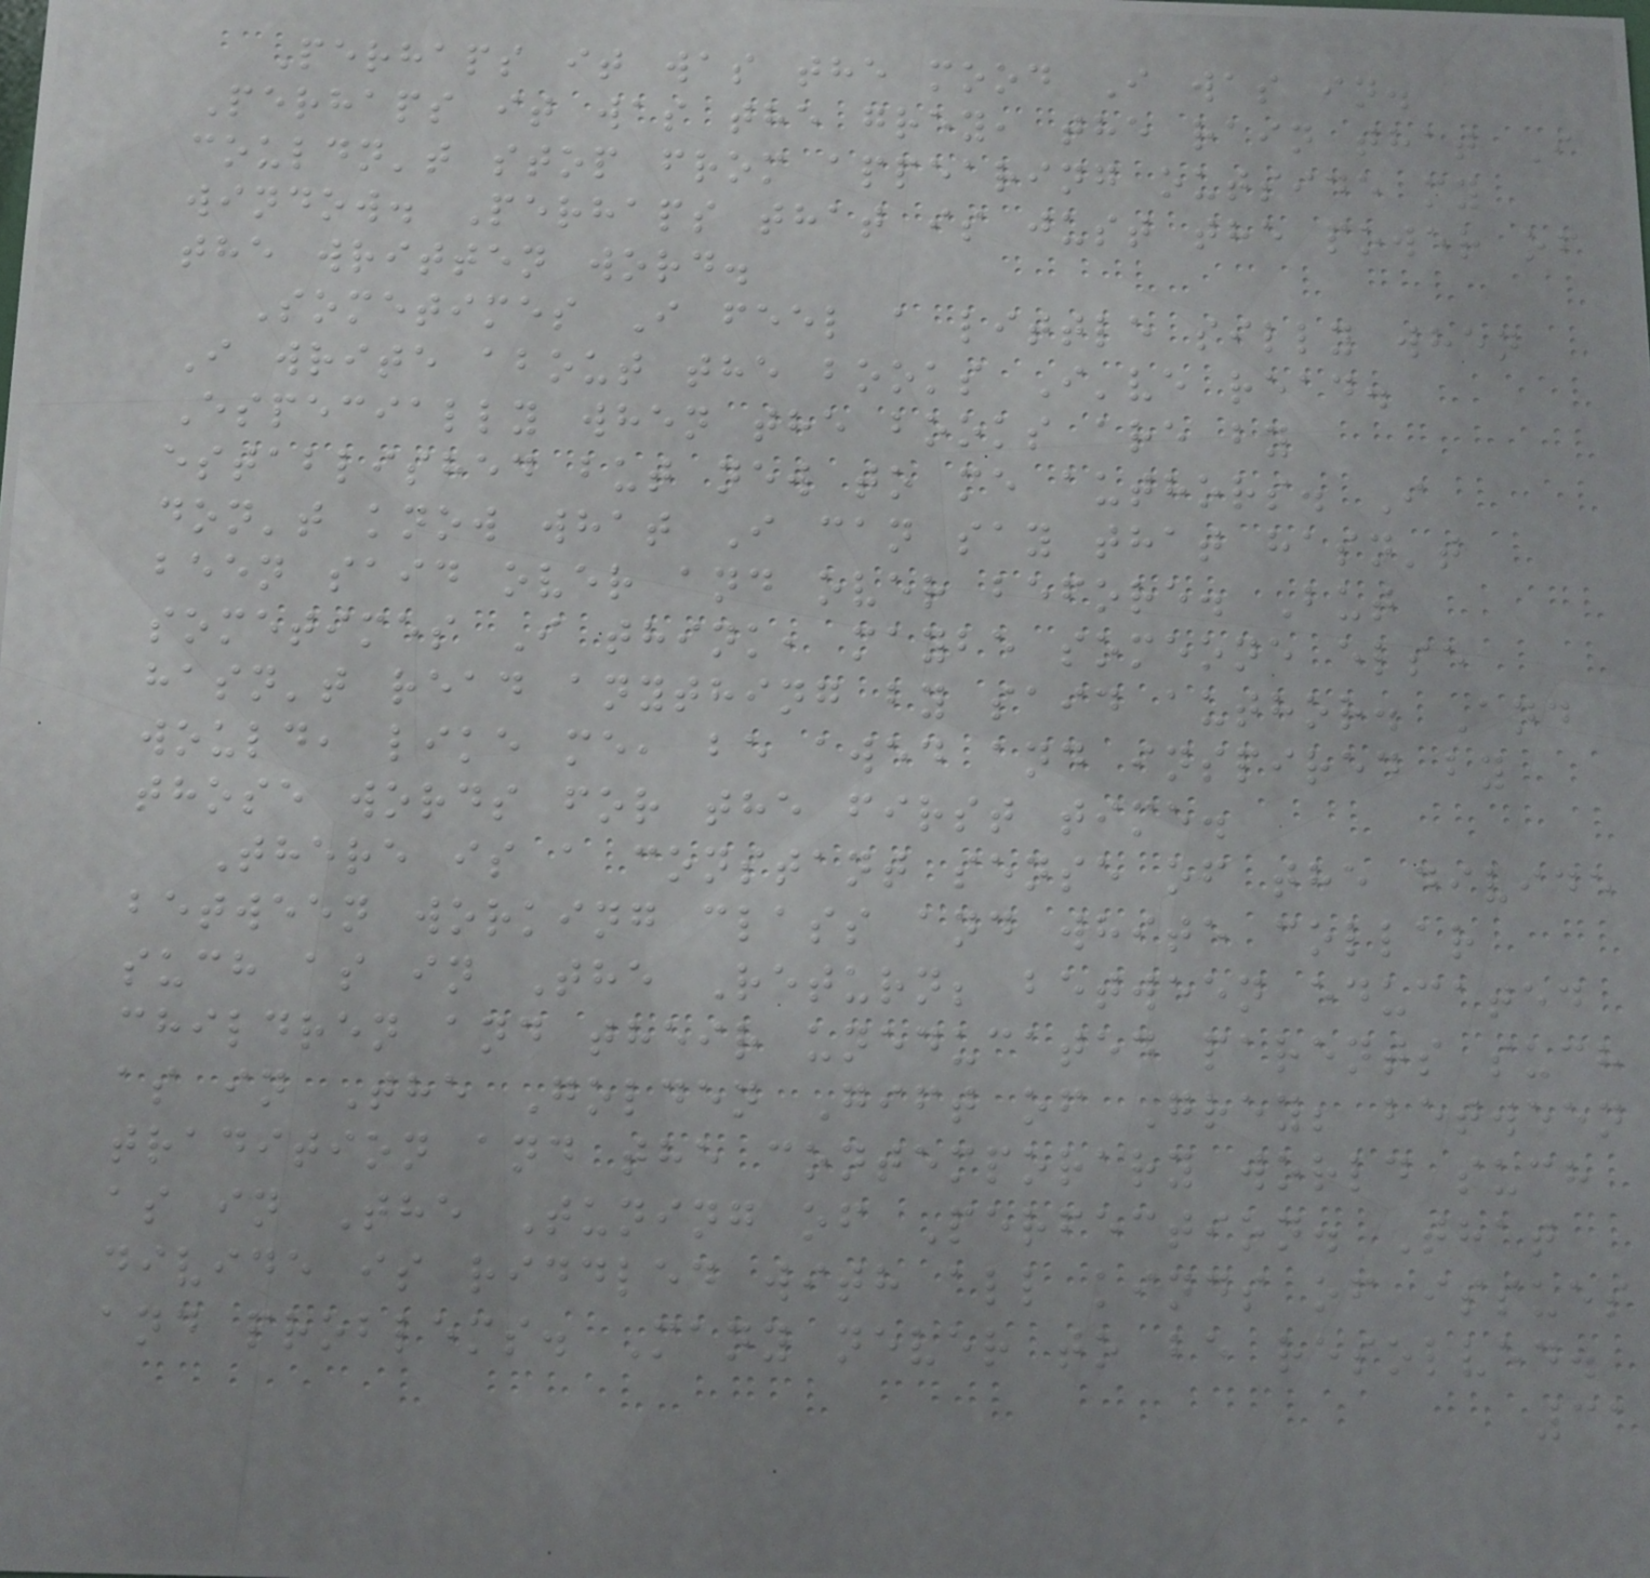Perhaps it was the mood I was in.
Perhaps it was the grey, the rain that I
couldn't stop from appearing outside my
window. Perhaps that is just the power of
the written word.
Sometimes I feel a little silly when
I write about the books I've read.
Especially when the books are by
established but new to me authors. I
don't know what I can say that hasn't
been said over and over before. But
sometimes I think, maybe someone else
hasn't read anything by said author. And
would, like me, be awed and inspired by
those words for the first time.
There is a constant sense of the divide
between working class and white collar
such as in The Return; between educated
children and their uneducated parents such
as in The Golden Gift of Grey; between
tradition and the contemporary world such
as in The Tuning of Perfection. That
divide is riddled with all kinds of issues
and problems. Many never to be resolved.
31
